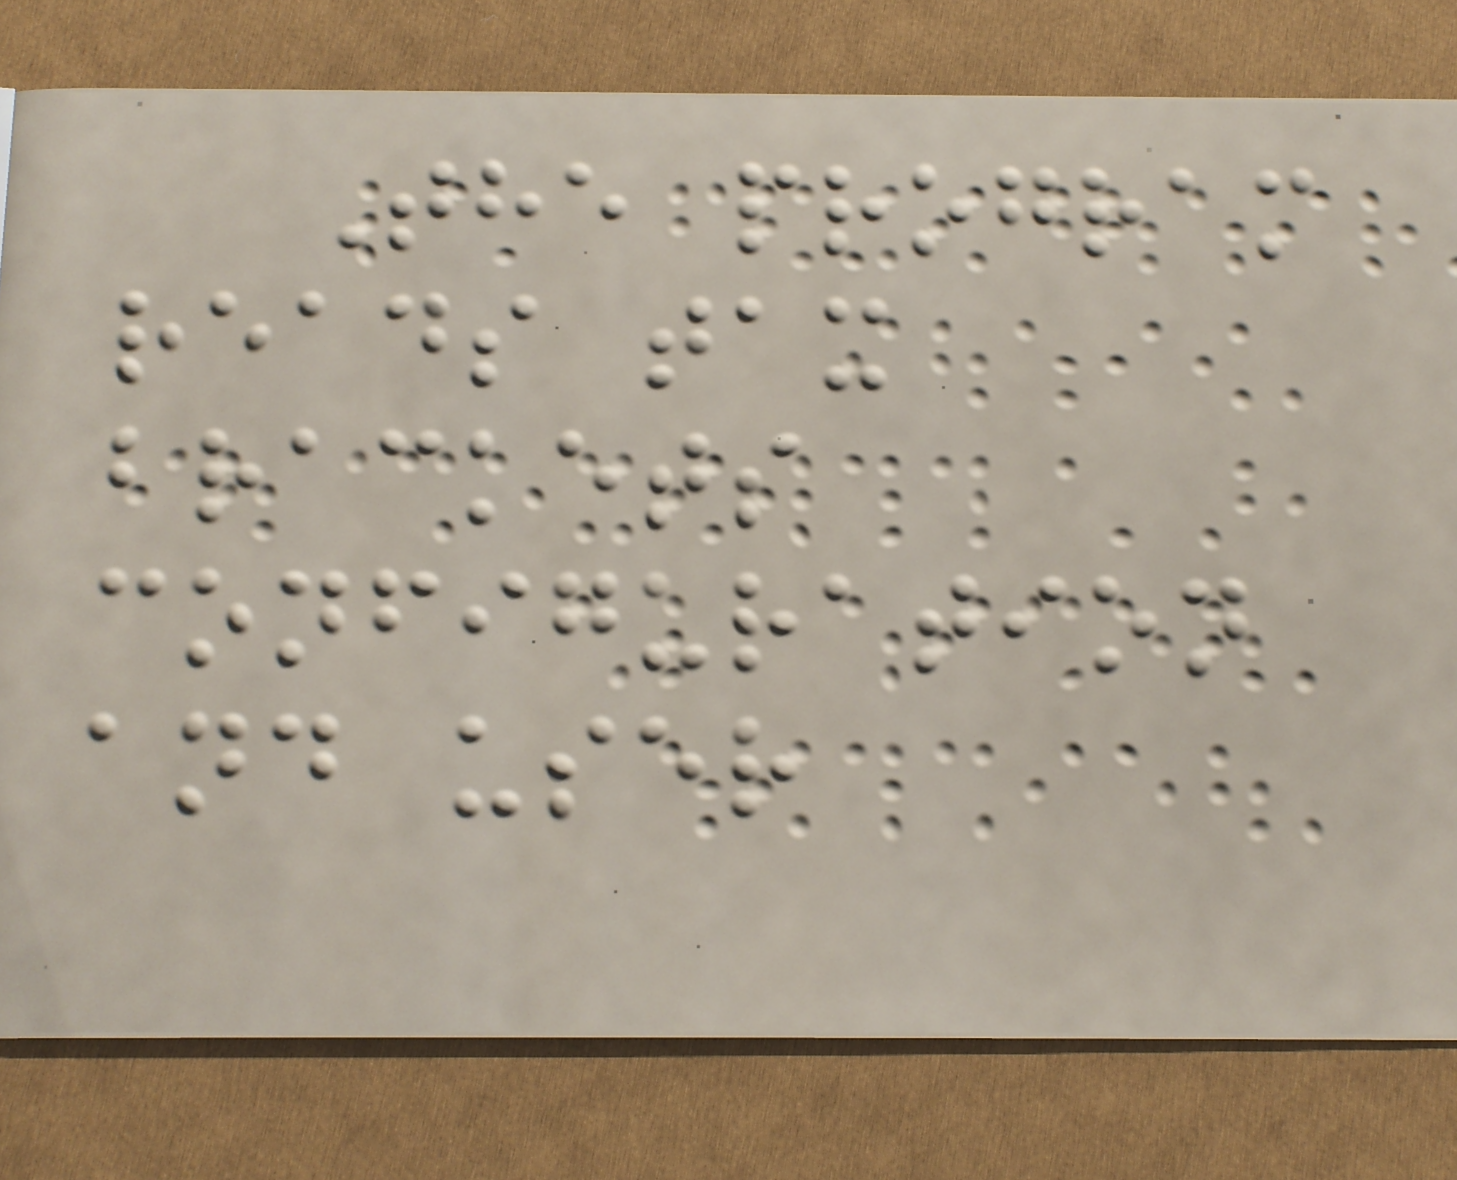The program
reads tax
brackets
configuration
and user
